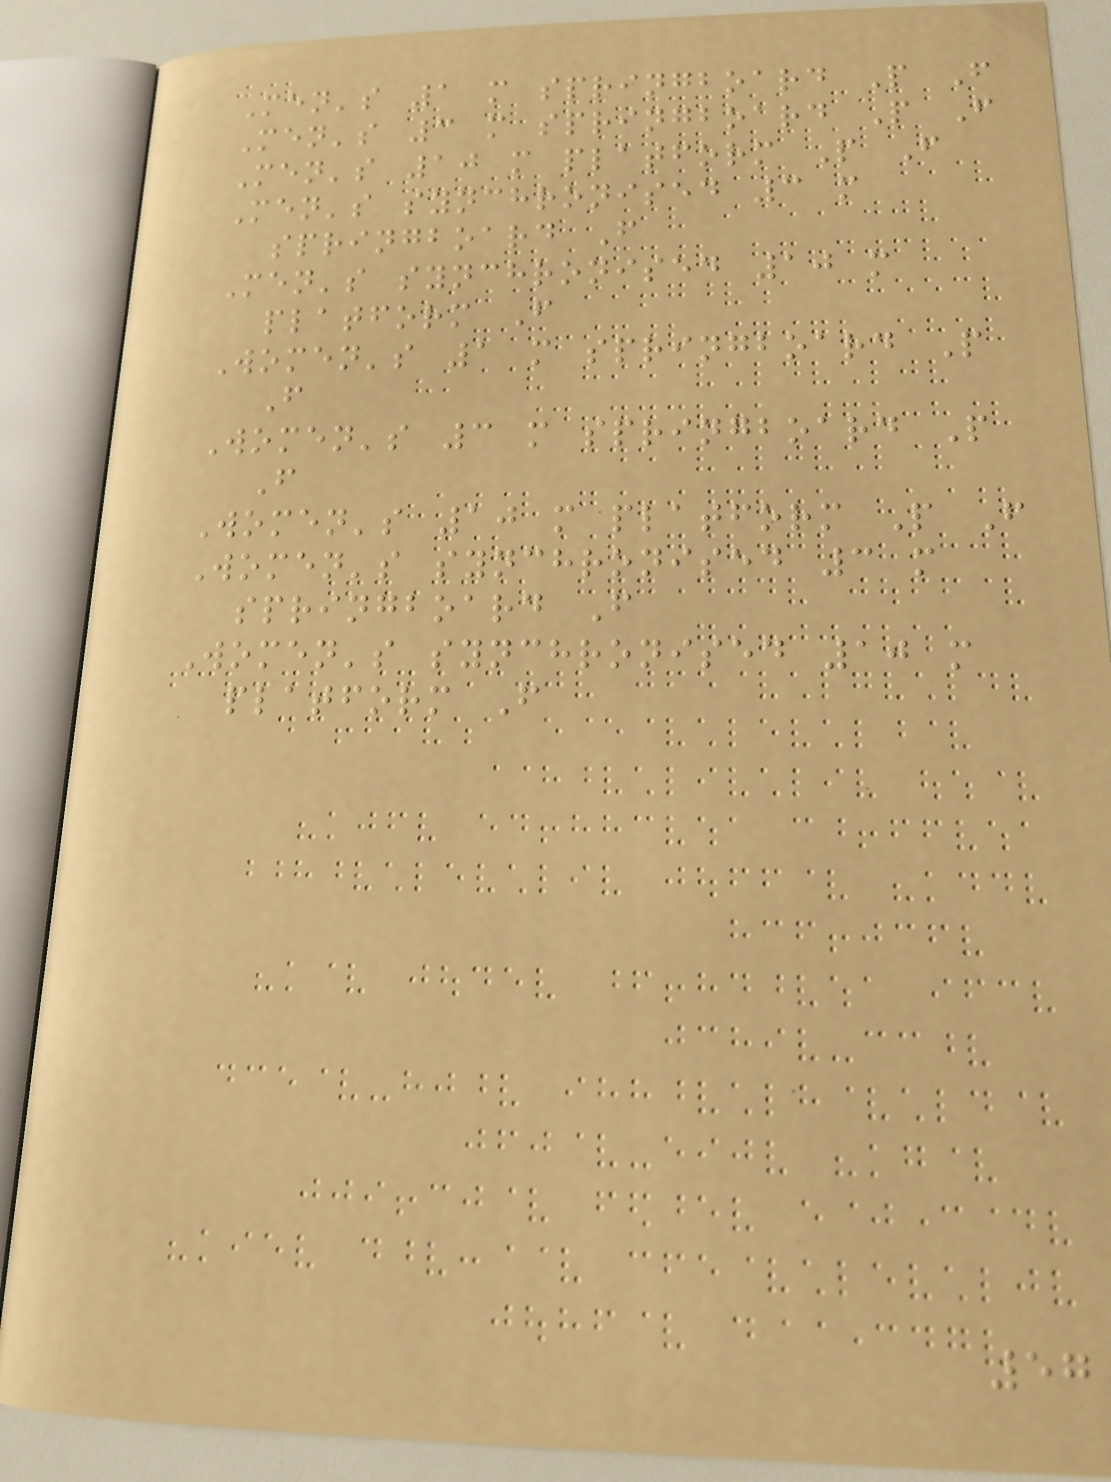Men's 1 m springboard P F
Men's 3 m springboard P F
Men's 10 m platform P F
Men's synchronised 3 m
springboard F
Men's synchronised 10 m
platform F
Women's 1 m springboard P
F
Women's 3 m springboard P
F
Women's 10 m platform P F
Women's synchronised 3 m
springboard F
Women's synchronised 10 m
platform F
57
